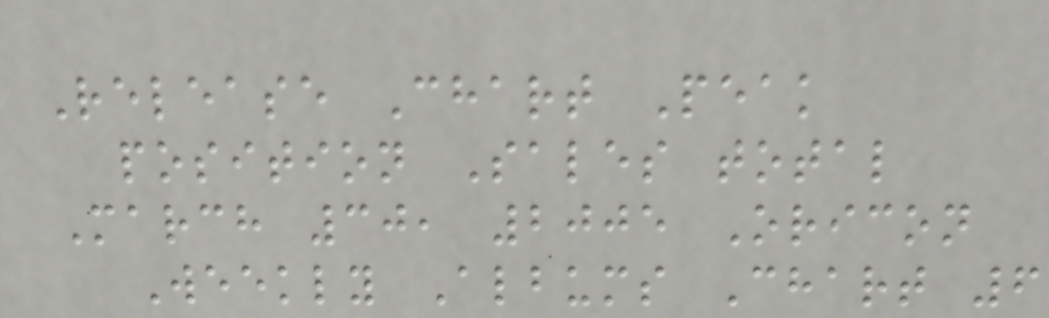Release Chart Peak
position Sales total
March 30, 2005 Oricon
Weekly Albums Chart 6
